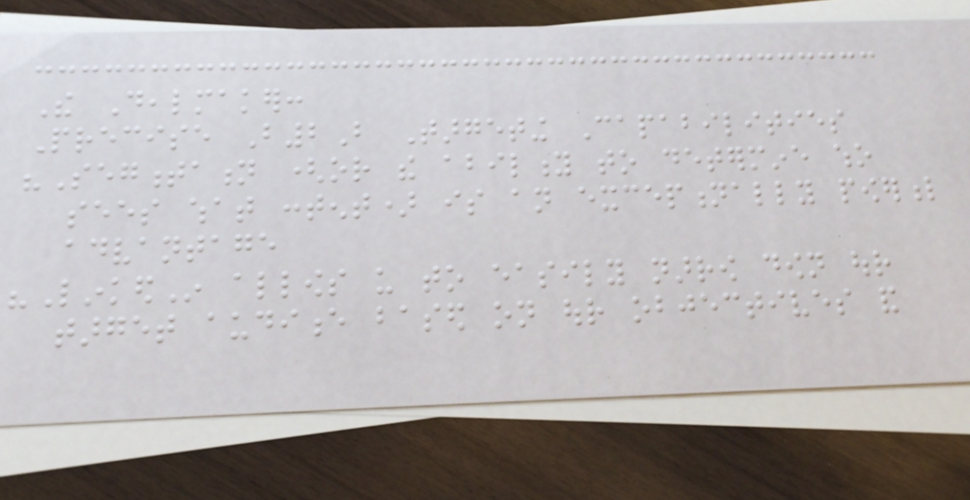The Dealmaker:
Precise B2B Targeting Capabilities
"Segmentation (or the ability to determine who
sees what content) is an exceptionally powerful
advantage
"LinkedIn allows us to easily narrow down our
target audience based on our objectives and
